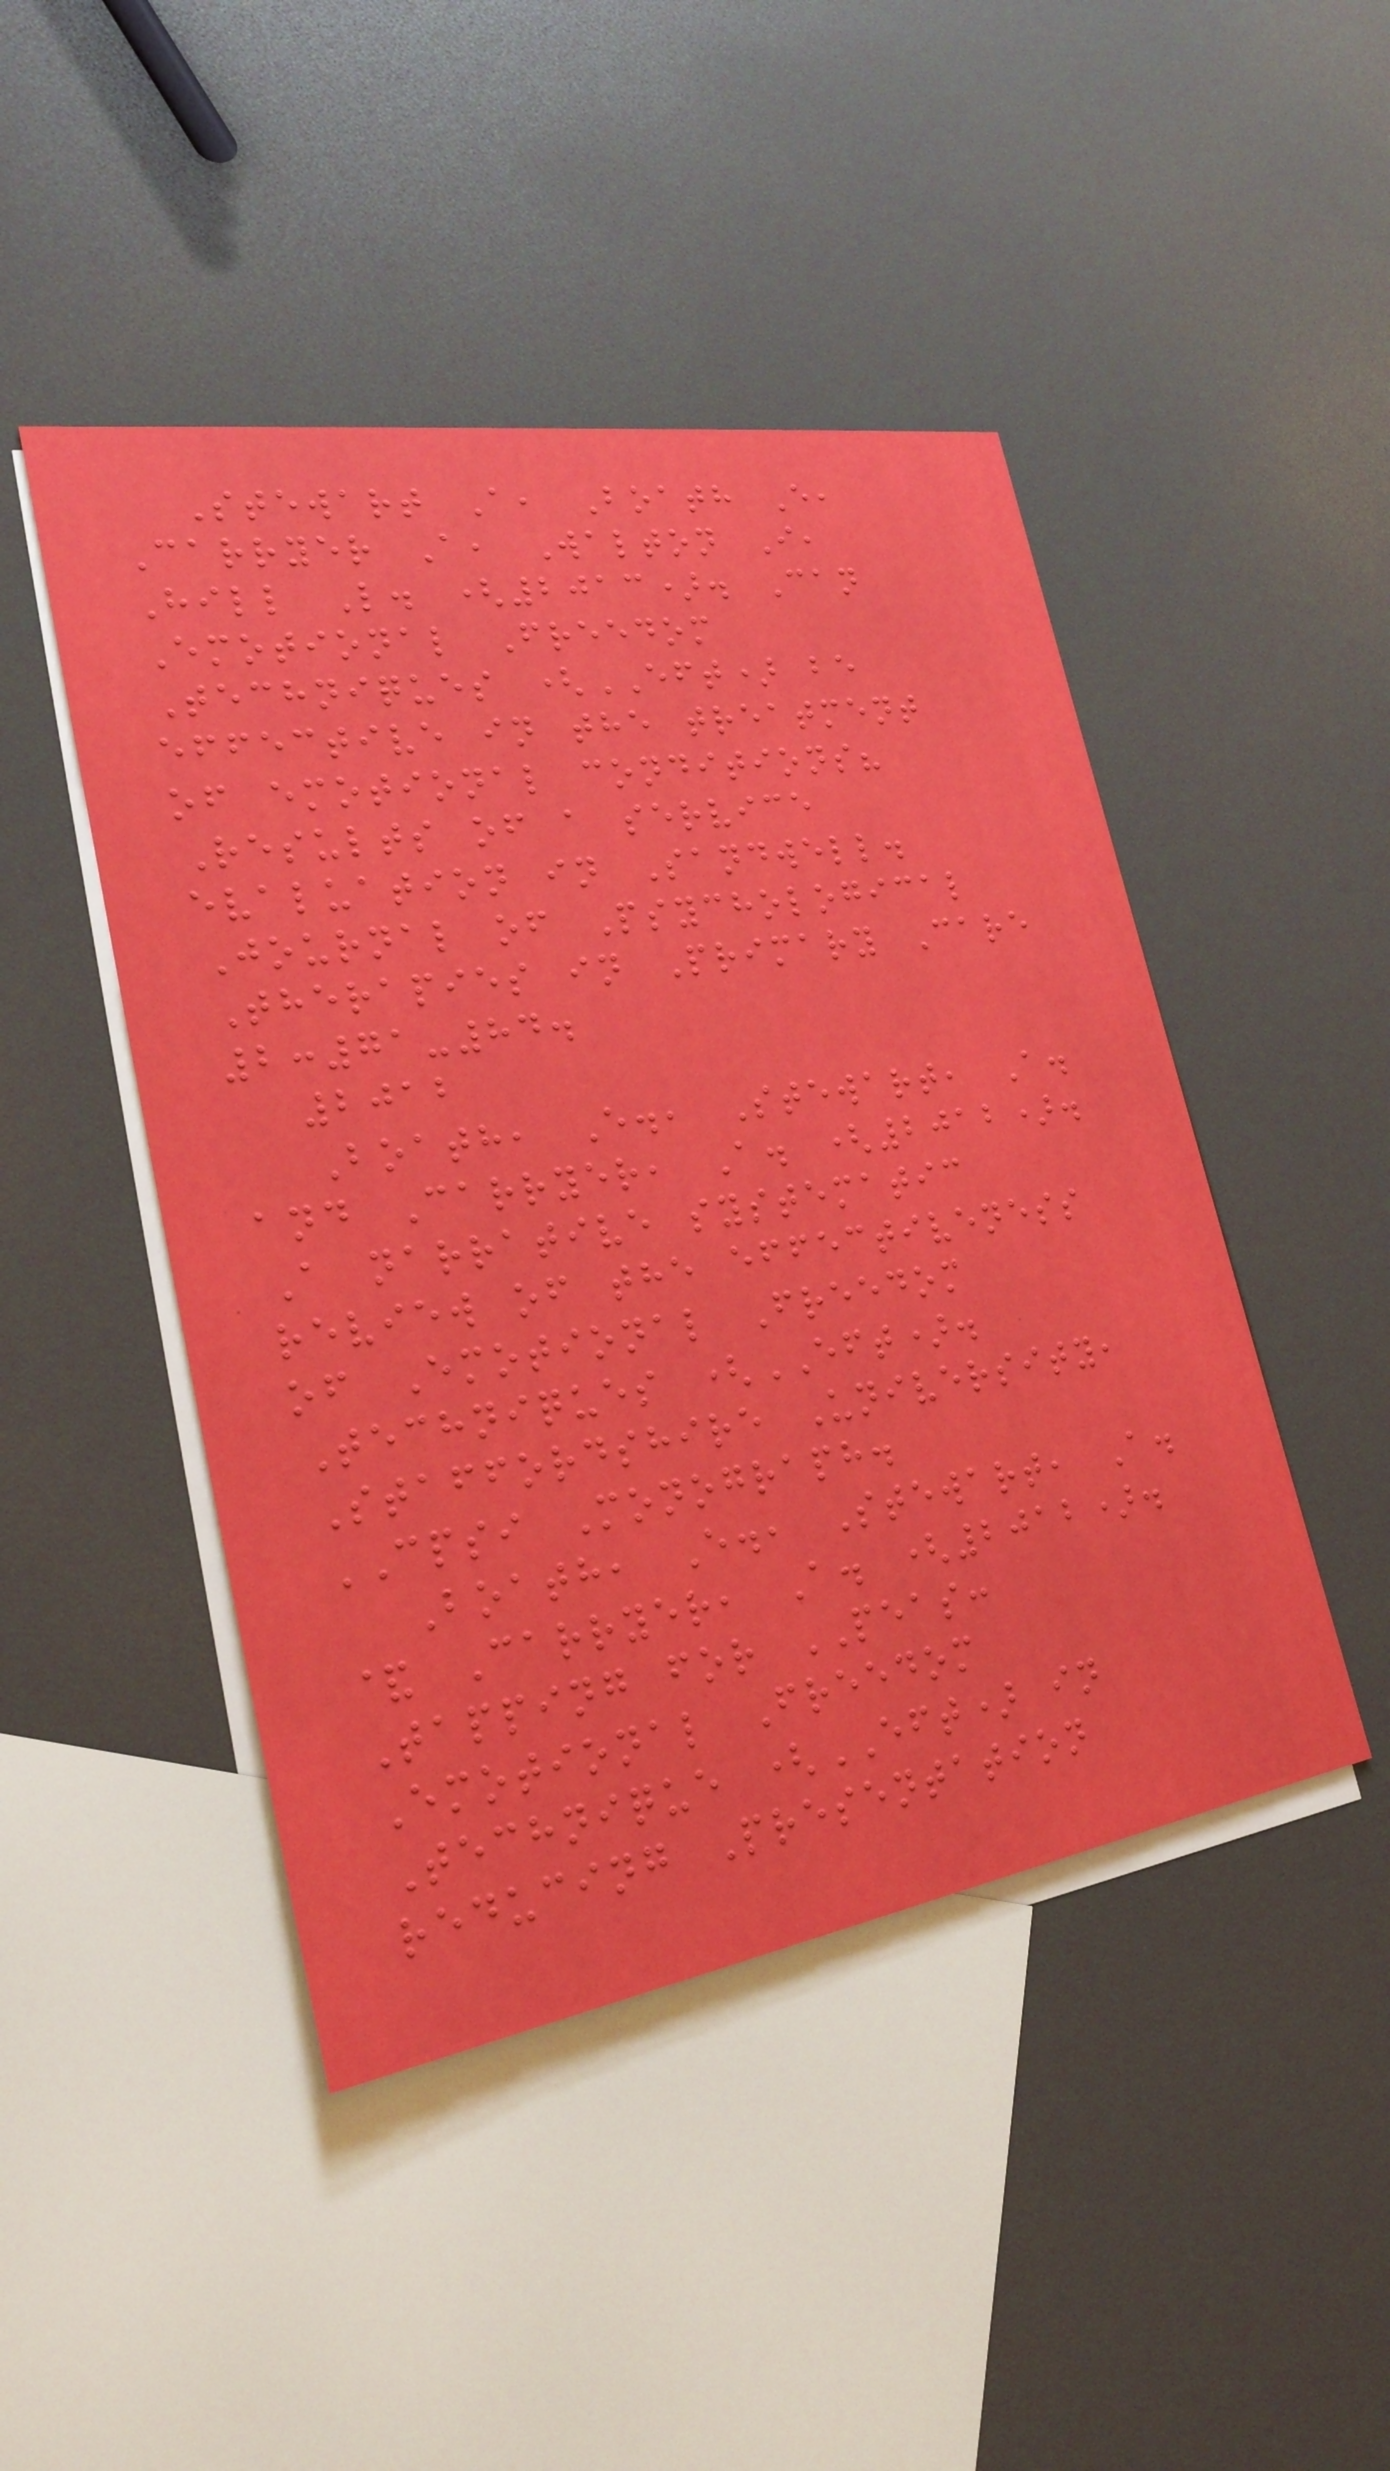Stewart A, Boath E,
Carryer A, Walton I,
Hill L. (2013). Can
Emotional Freedom
Techniques (EFT) be
effective in the treatment
of emotional conditions?
Results of a service
evaluation in Sandwell.
Journal of Psychological
Therapies in Primary Care
2:71-84.
2012
Boath, E., Stewart, A.
and Carryer, A. (2012).
A narrative systematic
review of the effectiveness
of Emotional Freedom
Techniques (EFT).
Staffordshire University,
CPSI Monograph.
Boath, E., Stewart, A.
& Carryer, A. (2012).
Tapping for PEAS:
Emotional Freedom
Technique (EFT) in
reducing Presentation
